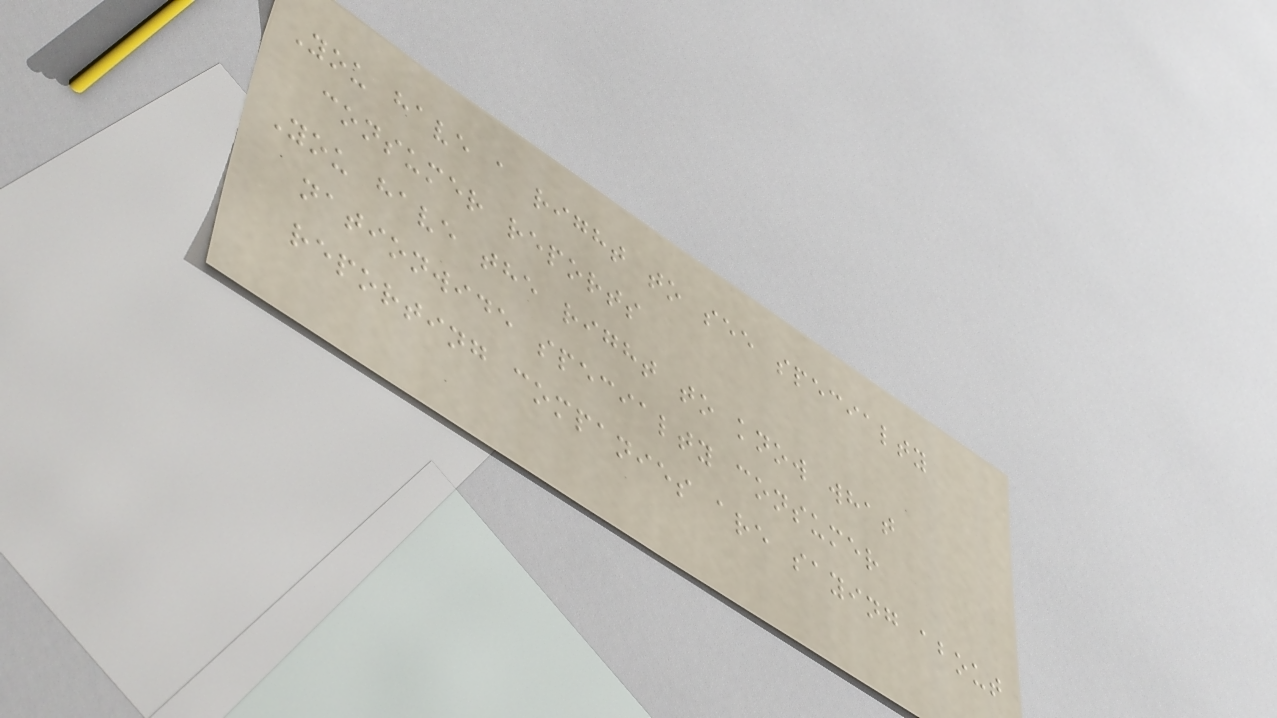You have a right to see specialty
consumer reports
You have the right to know what
nationwide specialty consumer
reporting companies are saying about
